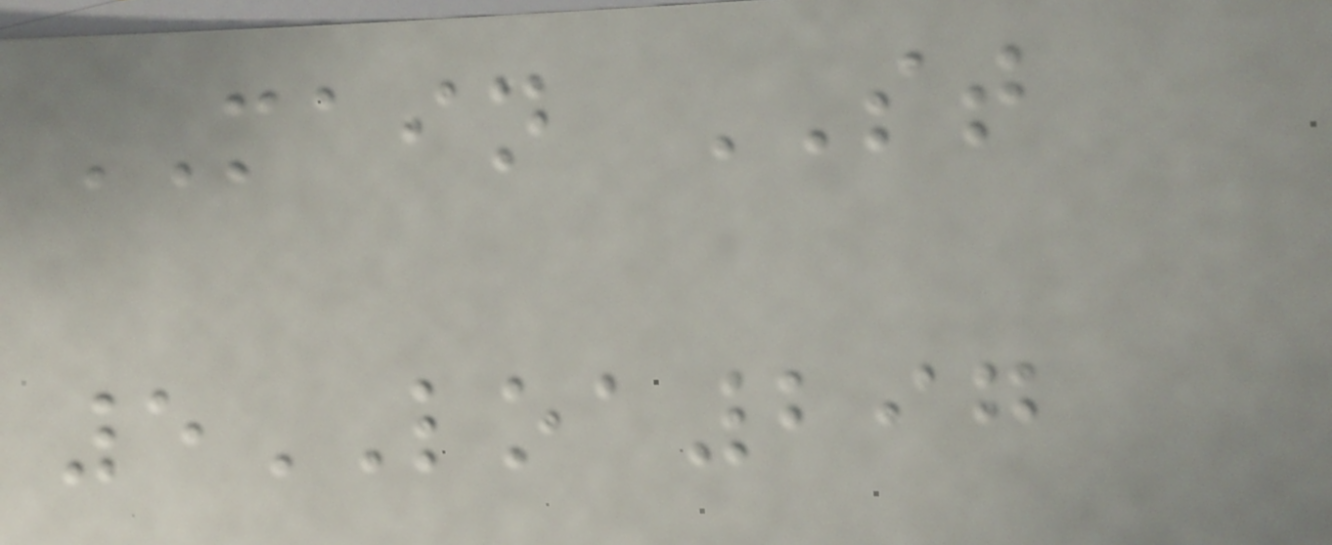MAIN ST
5LOA297
